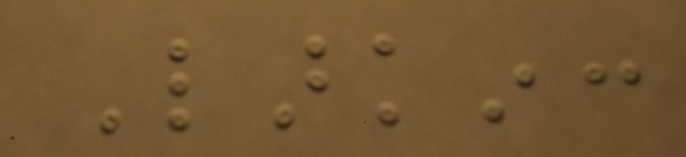Larkin:
